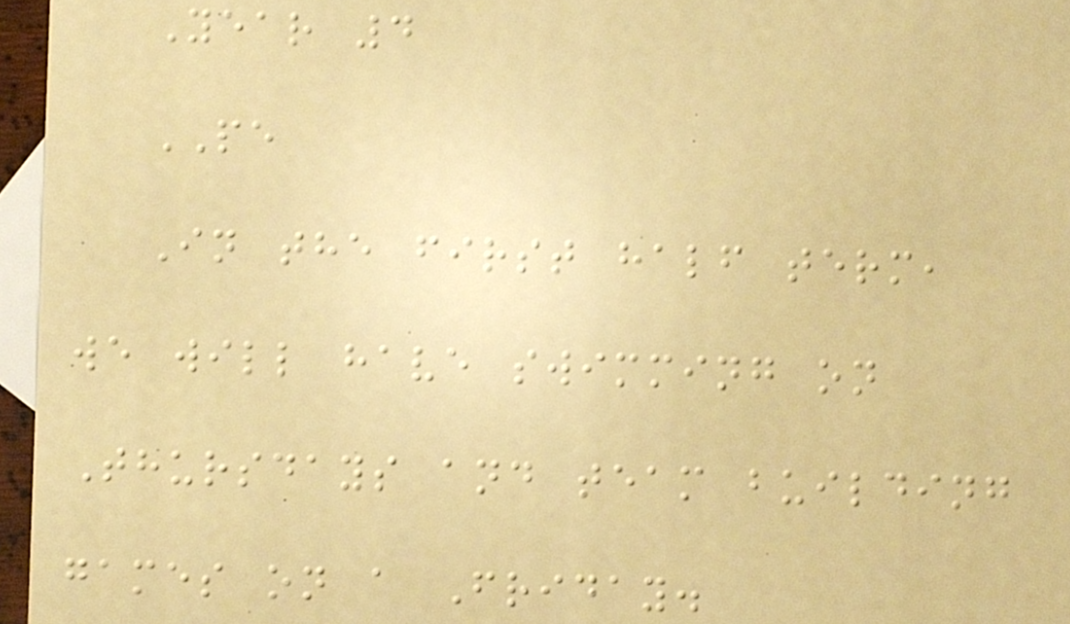Year 4
PE
In the first half term,
we will have swimming on
Thursdays and team building
games on a Friday.
